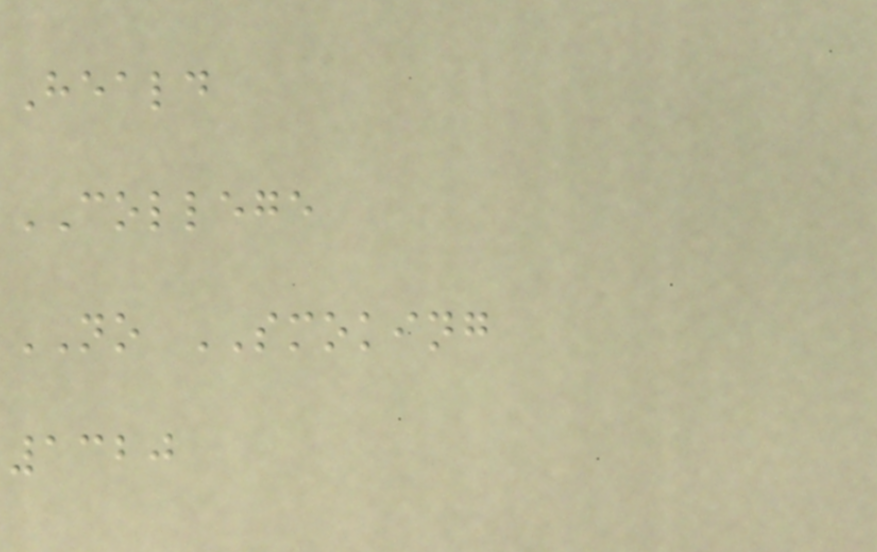Heald
COLLEGE
NO SMOKING
1320
